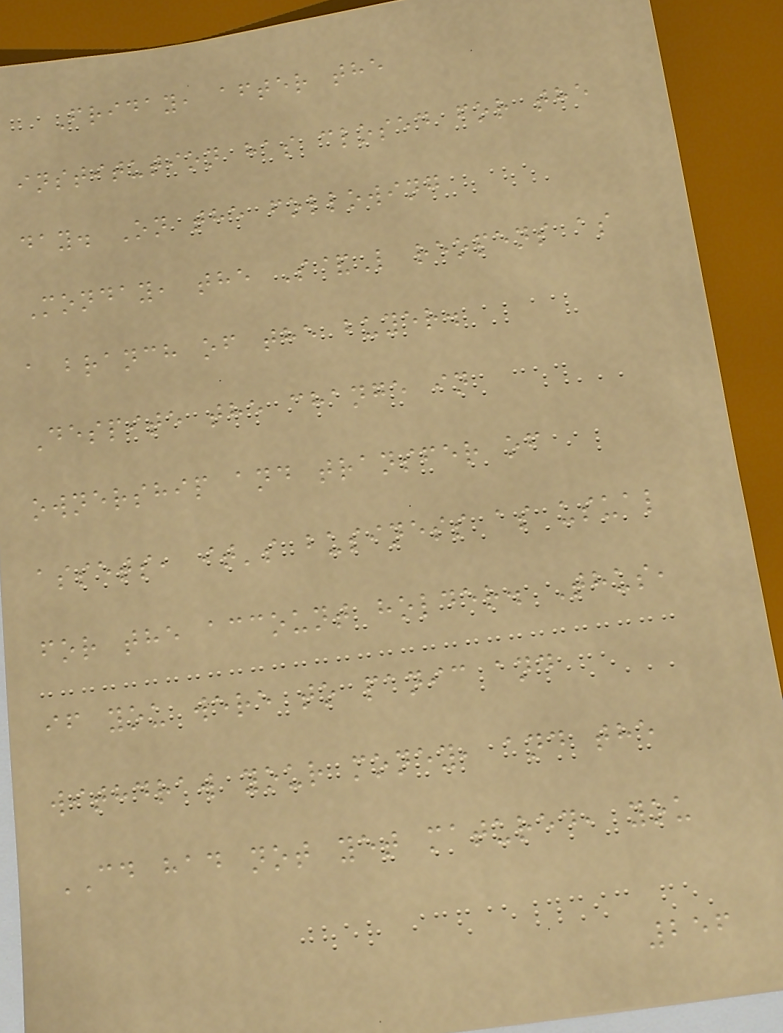Friday, after the
institution has closed for the
day. On the following
Monday, the S&L reopens as
a branch of the buyer.
Despite the change in
ownership and transfer of
assets, it's business as usual
for the account holder. Thus,
if you were to panic and
withdraw your money, and the
CD had not yet matured, you
256
